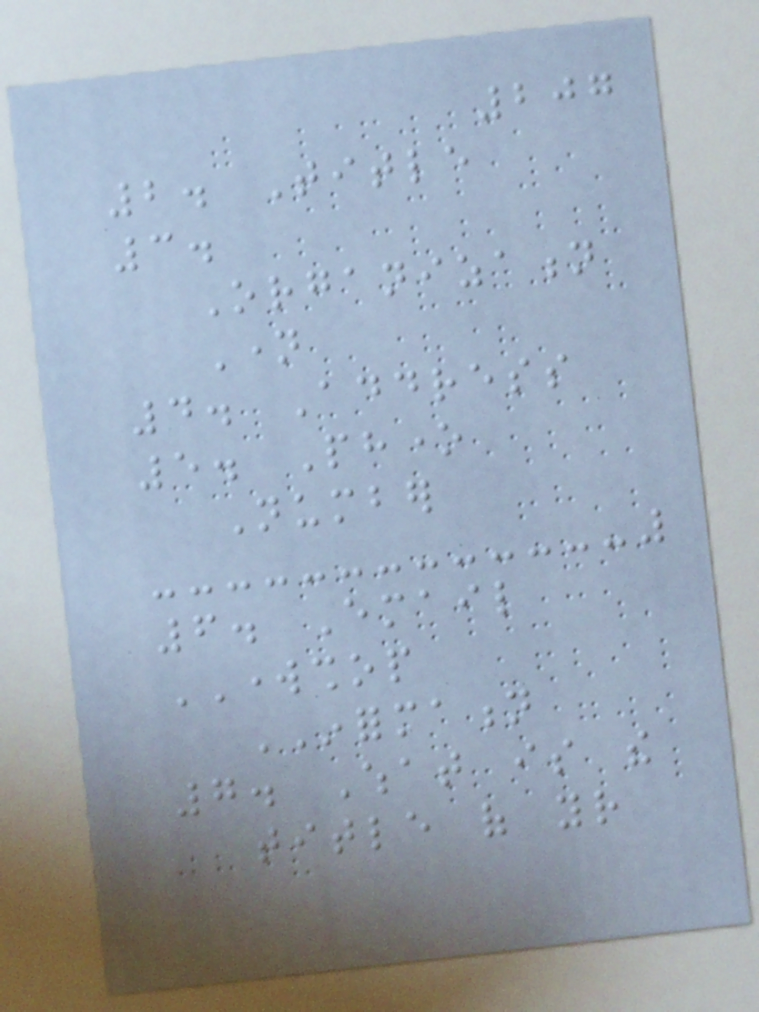207
2. Title
3.
Organization
Name
4. Address
5. Phone
Number
6. Email
WORKSHOP
INFORMATION
7. What is the
title of your
